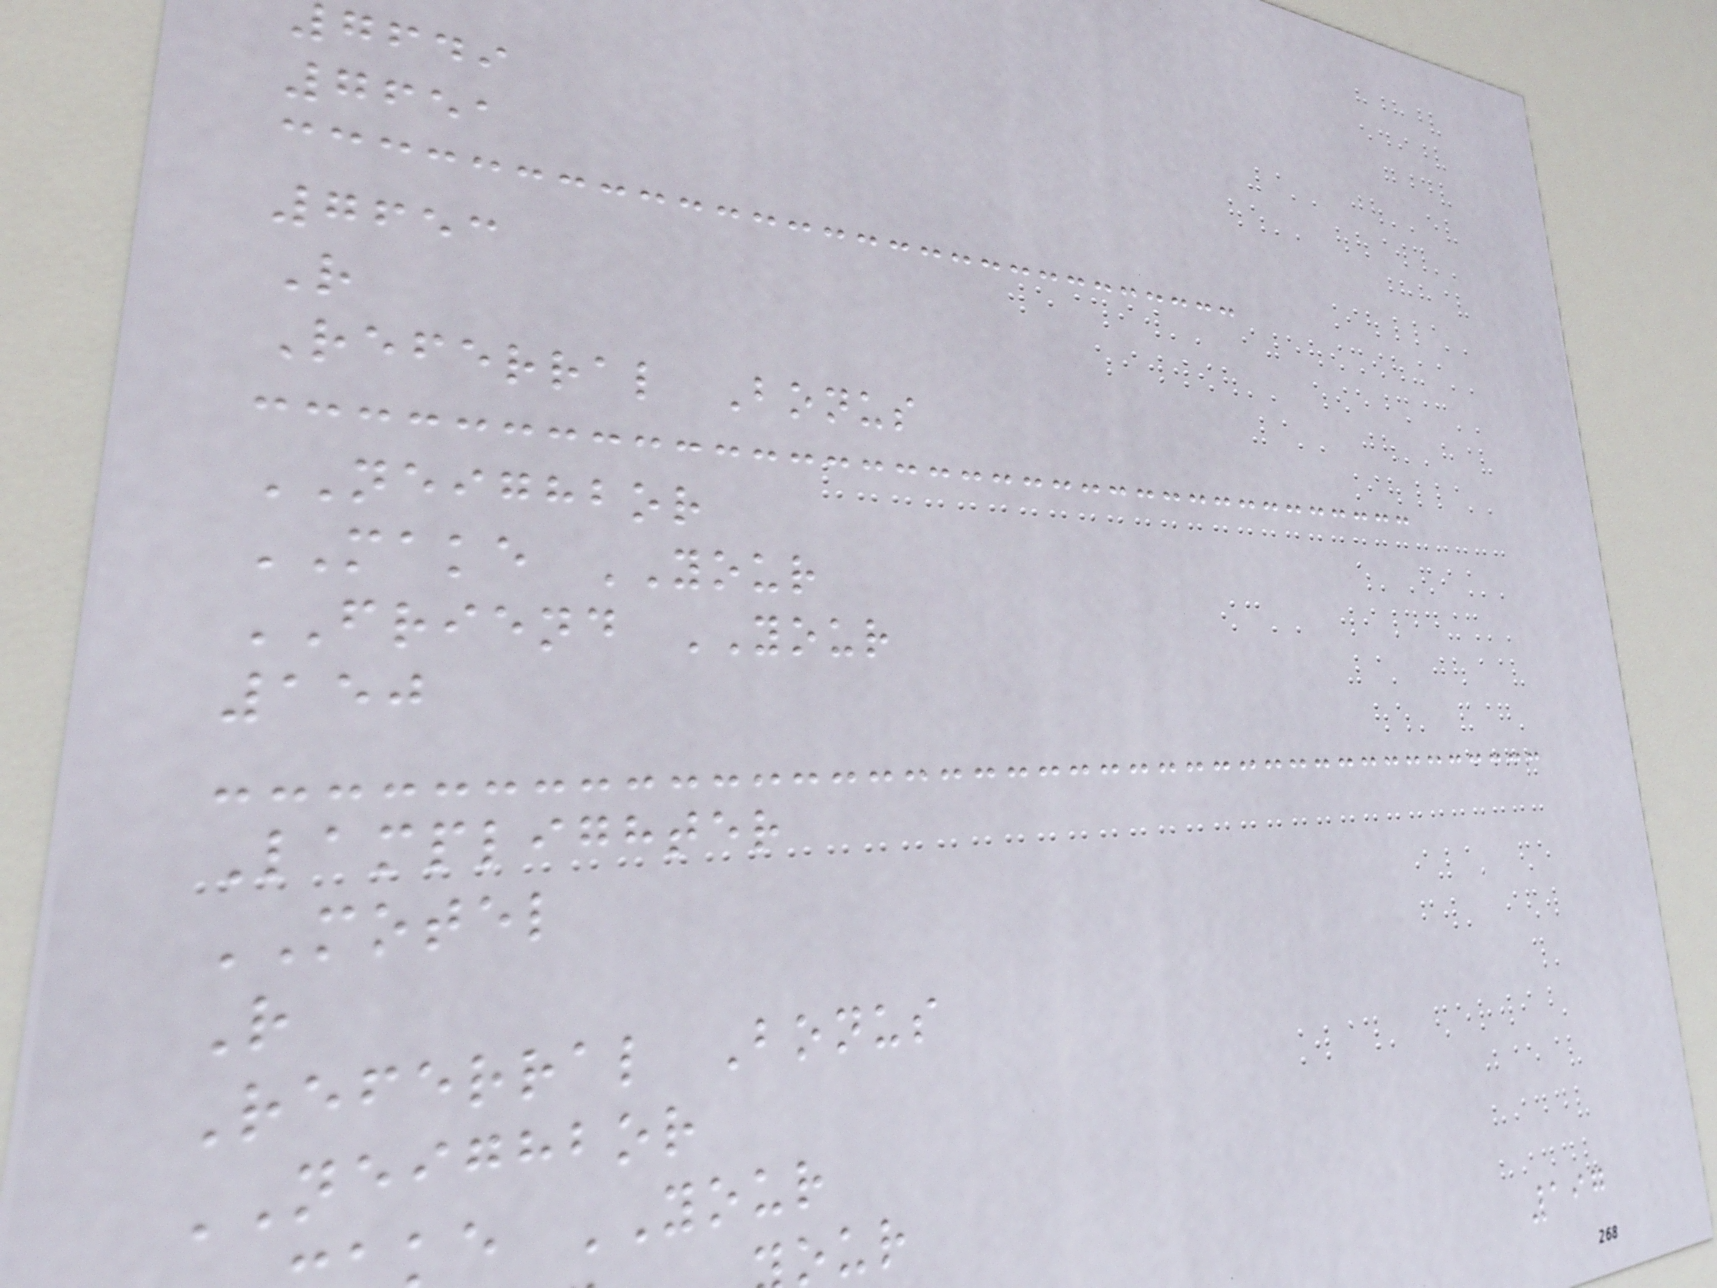gfdi
7651
7653
R
Referral Bonus
NEIGHBOR
MAKE YOUR
FRIEND YOUR
150
Lamplighter
MOTEL
R
Referral Bonus
NEIGHBOR
e YOUR
197
